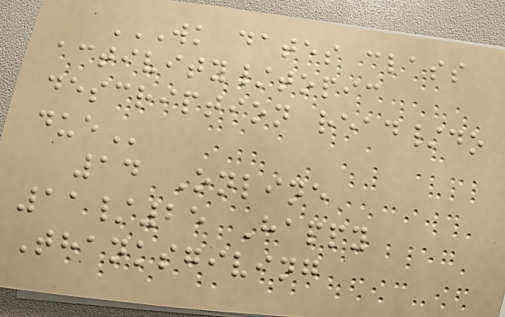WK DATES CLASS
ACTIVITY/TOPIC
DESCRIPTION READ/DO
DUE
14 Online
11/25 Happy
Thanksgiving
